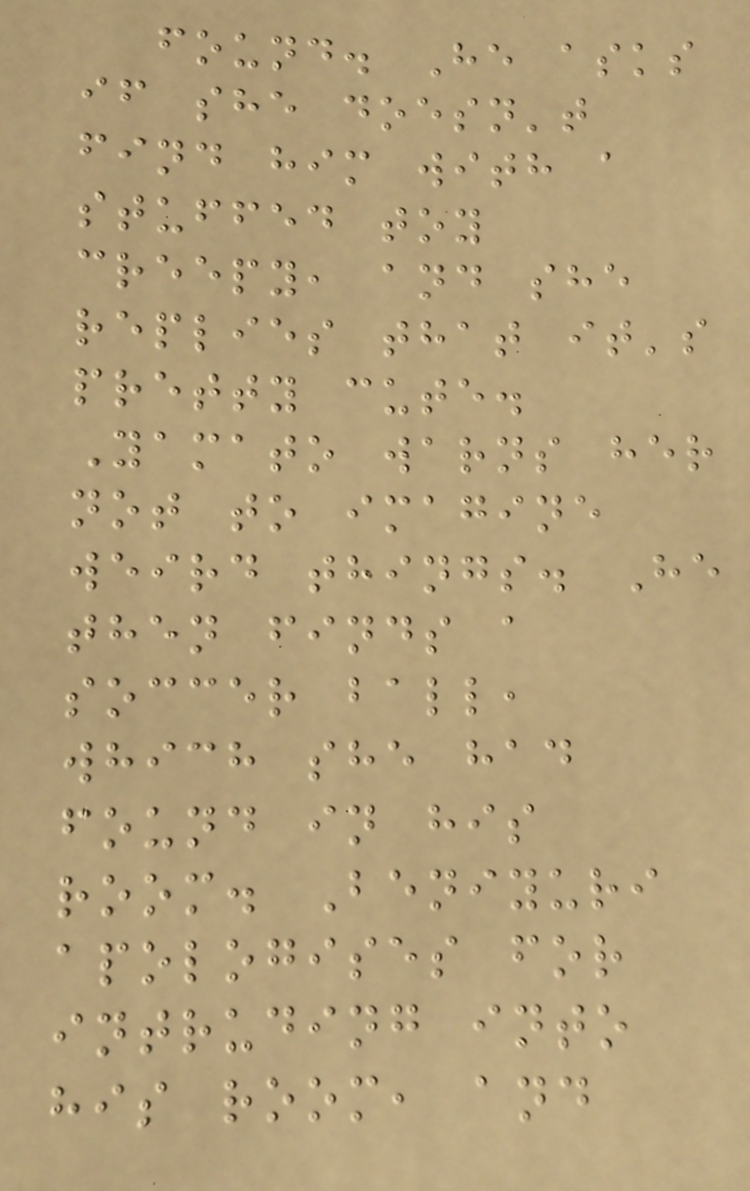found. He asks
if she doesn't
find him with a
stuffed toy
creepy, and she
replies that it's
pretty cute.
Yamato warns her
not to imagine
weird things. He
then finds a
soccer ball,
which she had
found in his
room. Beniyuri
apologises for
intruding into
his room, and
